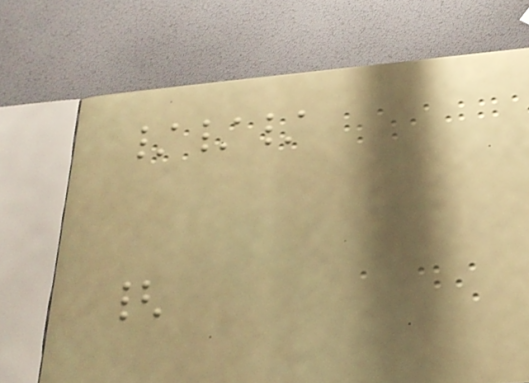///
{
